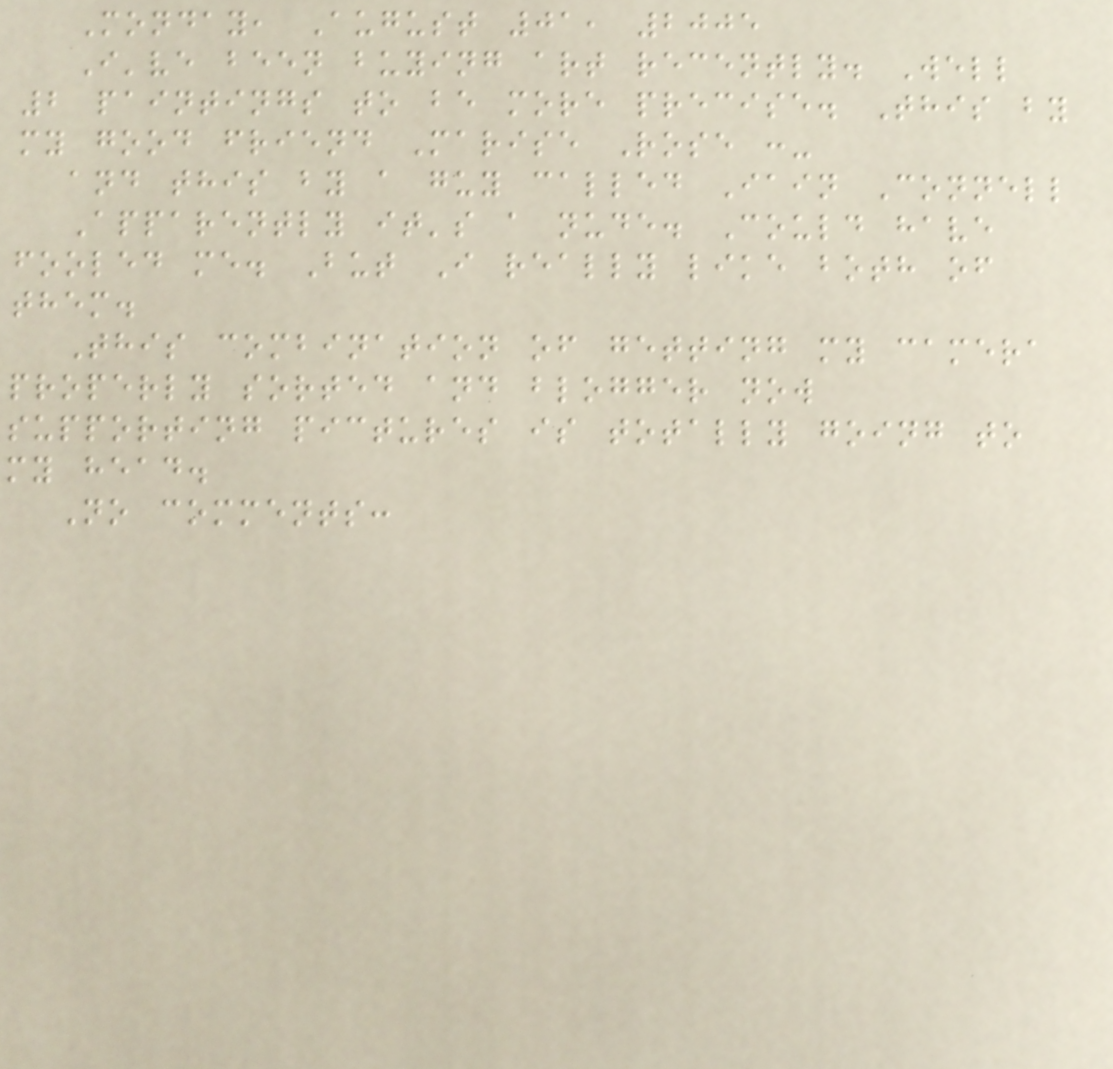Monday, August 01, 2005
I've been buying art recently. Well
2 paintings to be more precise. This by
my good friend Marise Rose :-
and this by a guy called Iain Connell
Apparently it's a nude. Could have
fooled me. But I really like both of
them.
This combination of getting my camera
properly sorted and blogger now
supporting pictures is totally going to
my head.
No comments:
